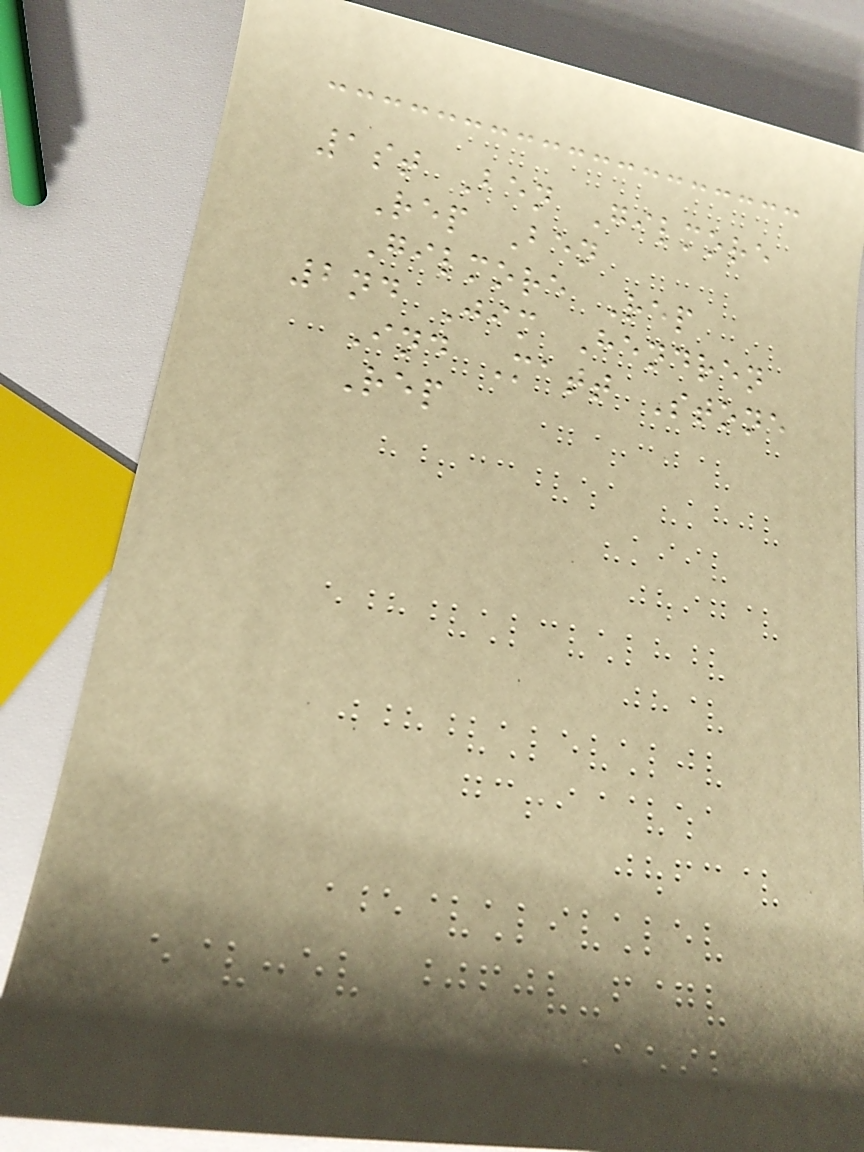1st Ben Gilmore
Rep Ben
Gilmore Rep
2nd Jim Hendren
Ind Matt Stone
Rep
